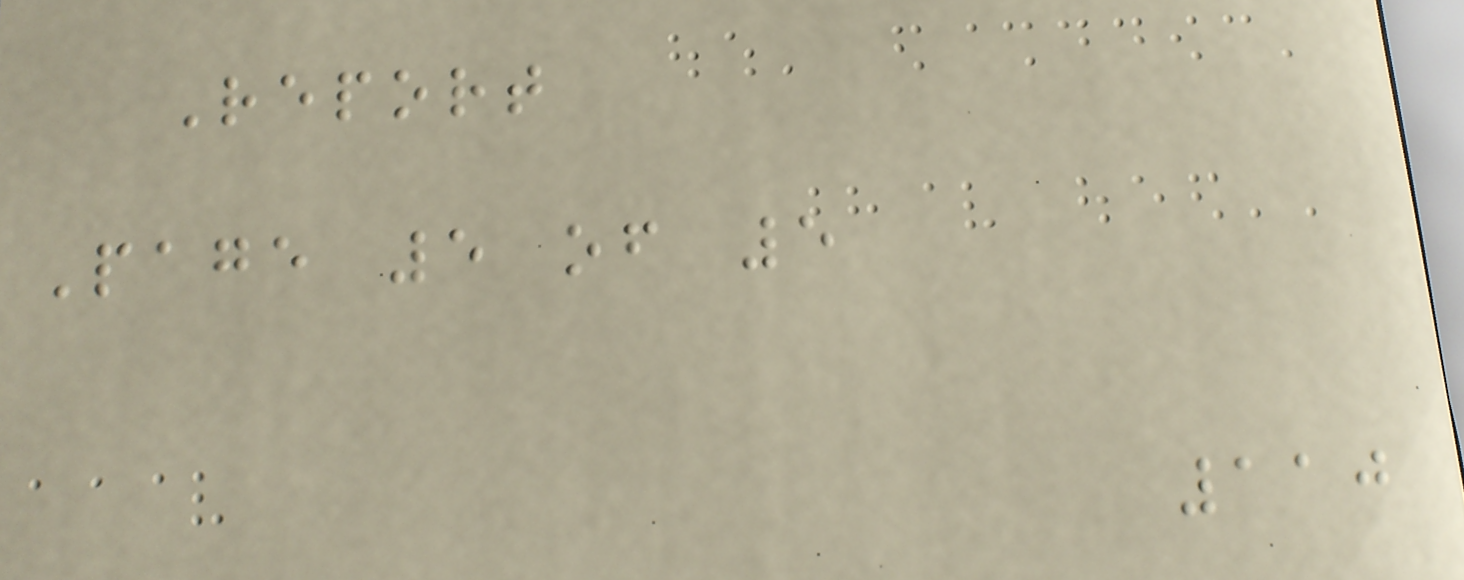Report
Page 5 of 5
110
